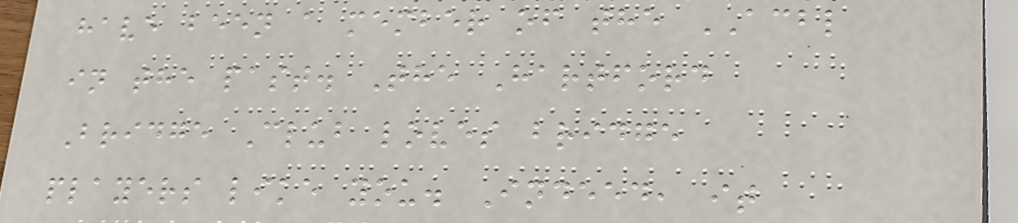have been a member of the ACBL
in the past. The Hartford
Bridge Club loves bridge
players like you. Indeed, it
